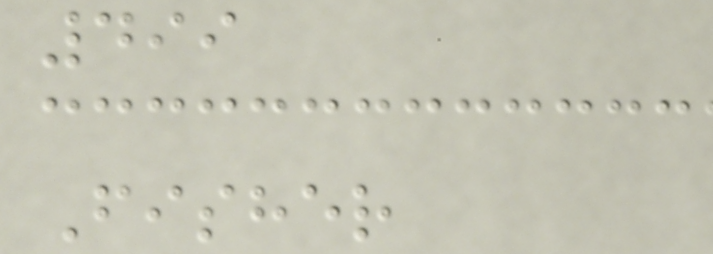499
Fisher
